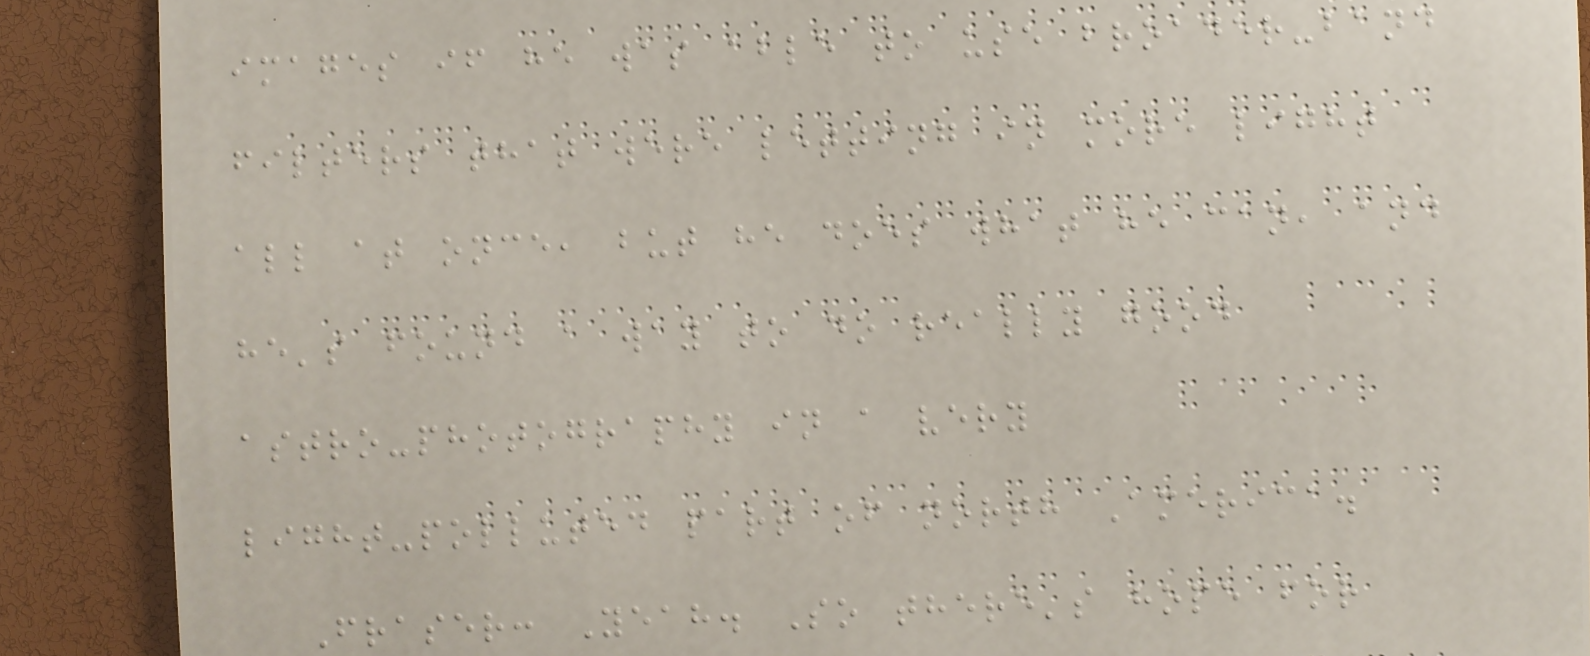images if he was able to use broader-band
filters that were letting in more light
all at once, but he does what he can, and
he's found a way to do really good
astro-photography in a very
light-polluted part of north America.
Fraser: Yeah. So there's hope for
